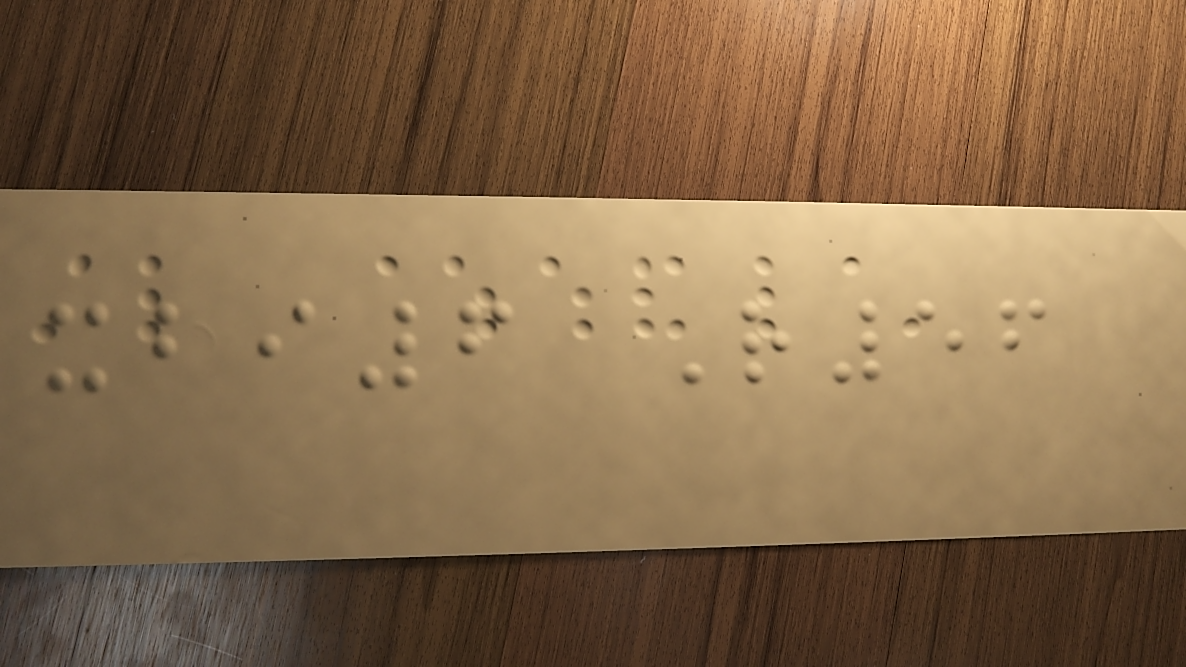xbi6 R56
